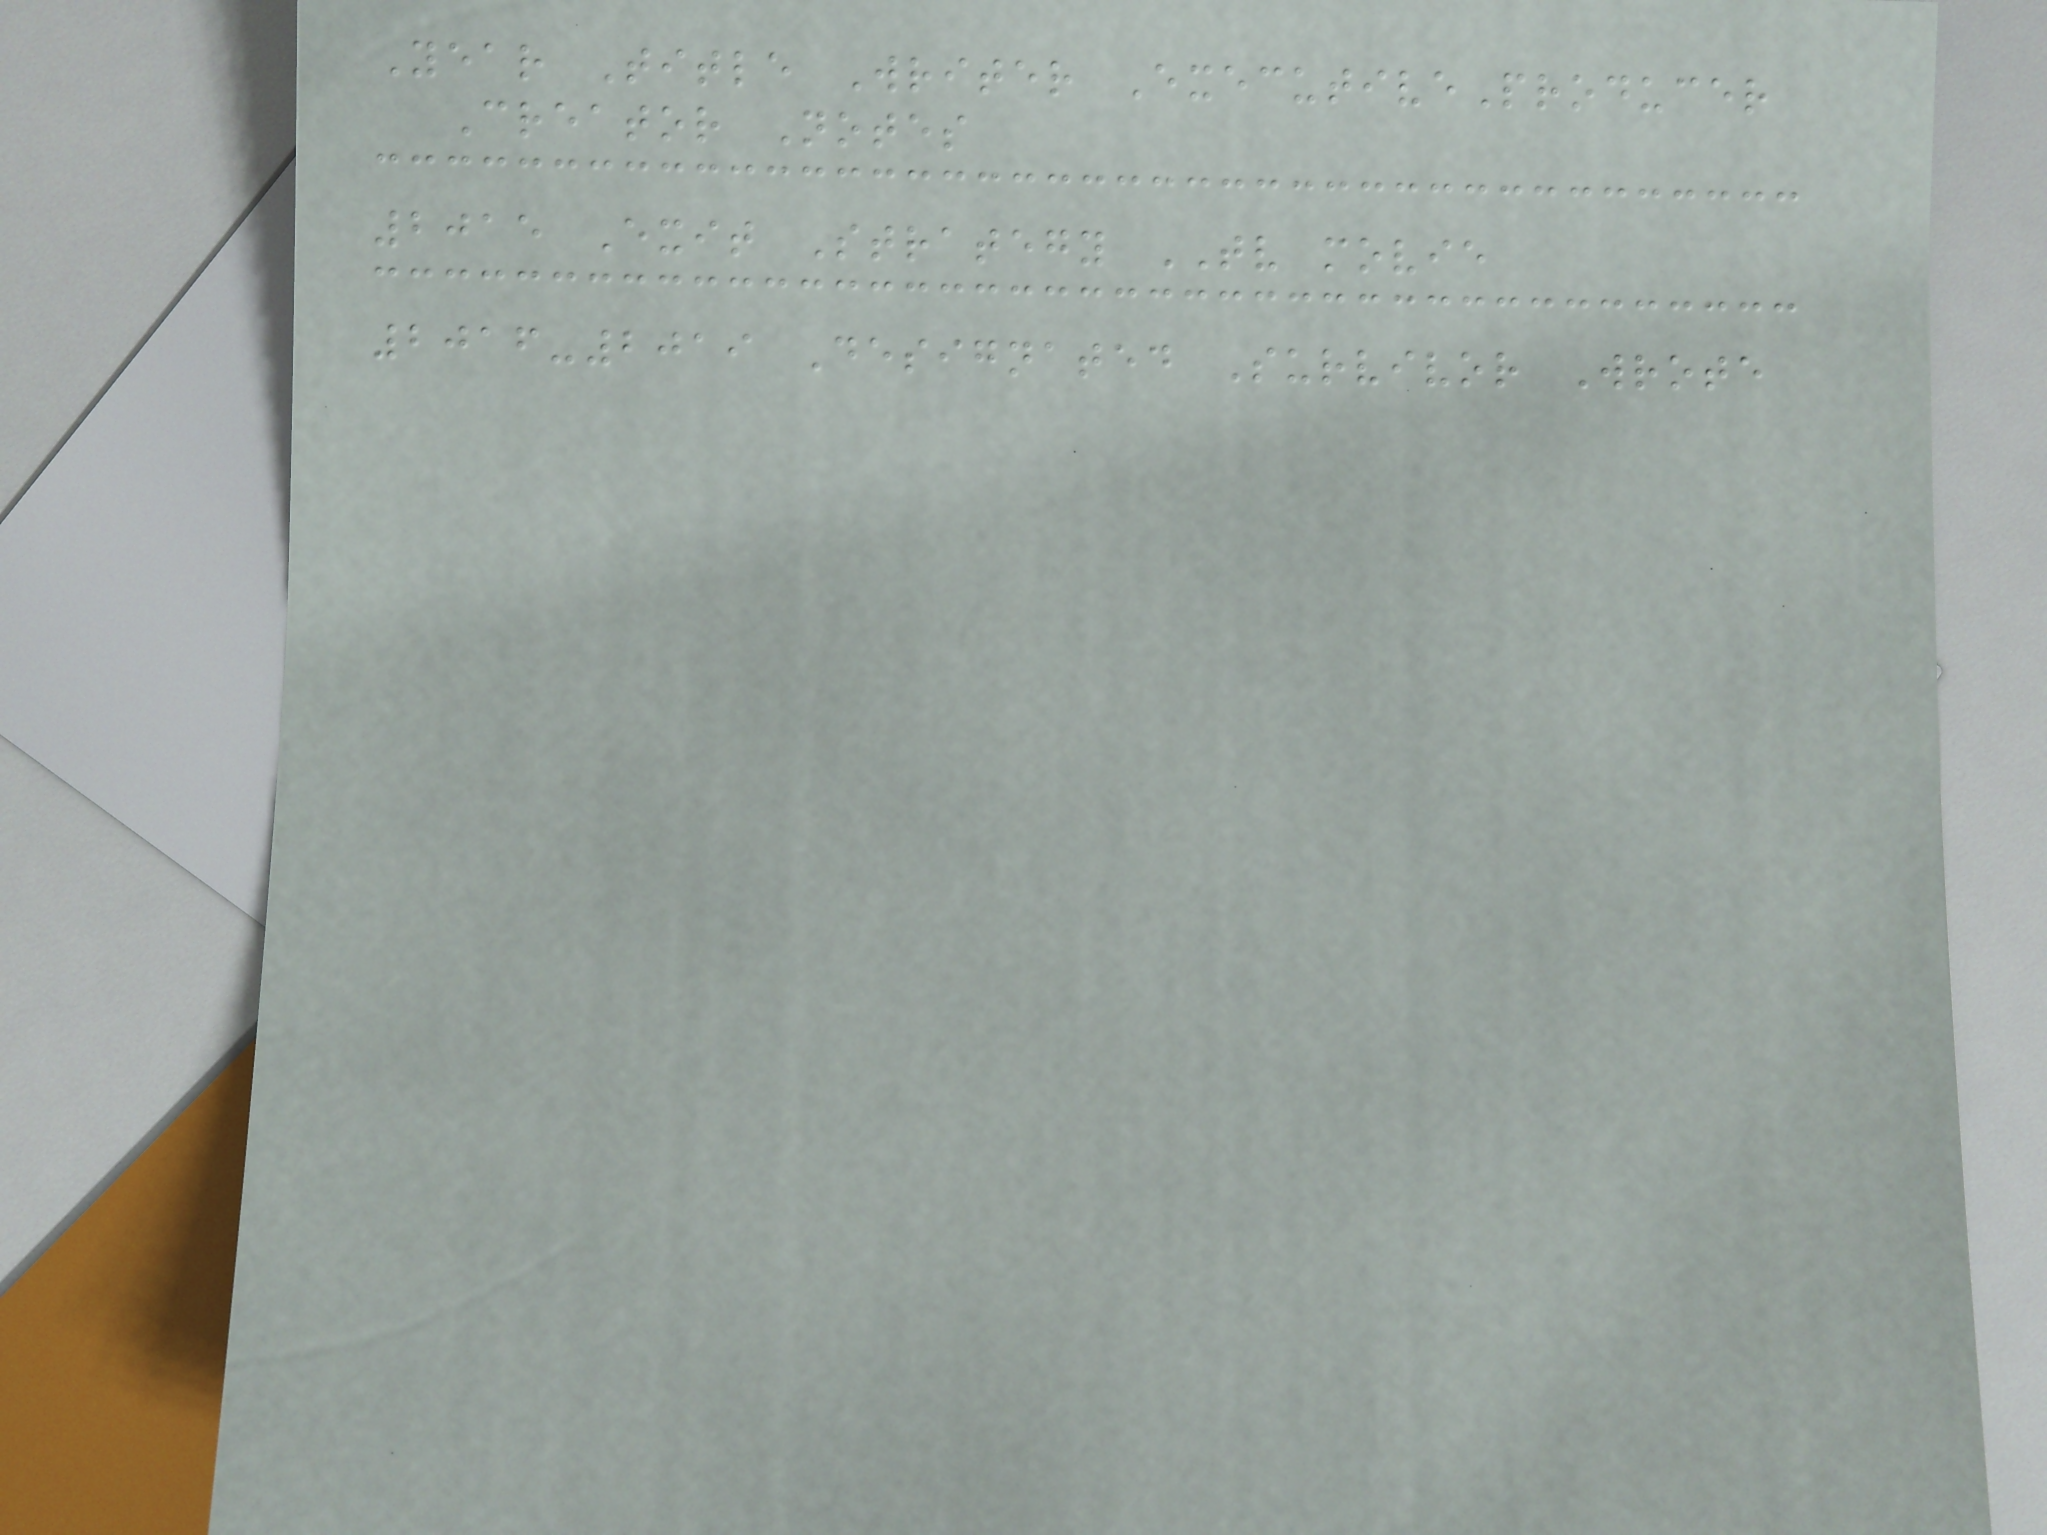Year Title Writer ExecutiveProducer
Creator Notes
2015 Exit Strategy TV movie
2016-2019 Designated Survivor Wrote
